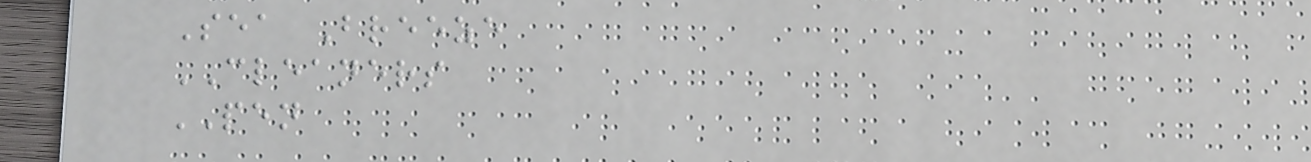Sea Breeze
CLEANERS
PEN
